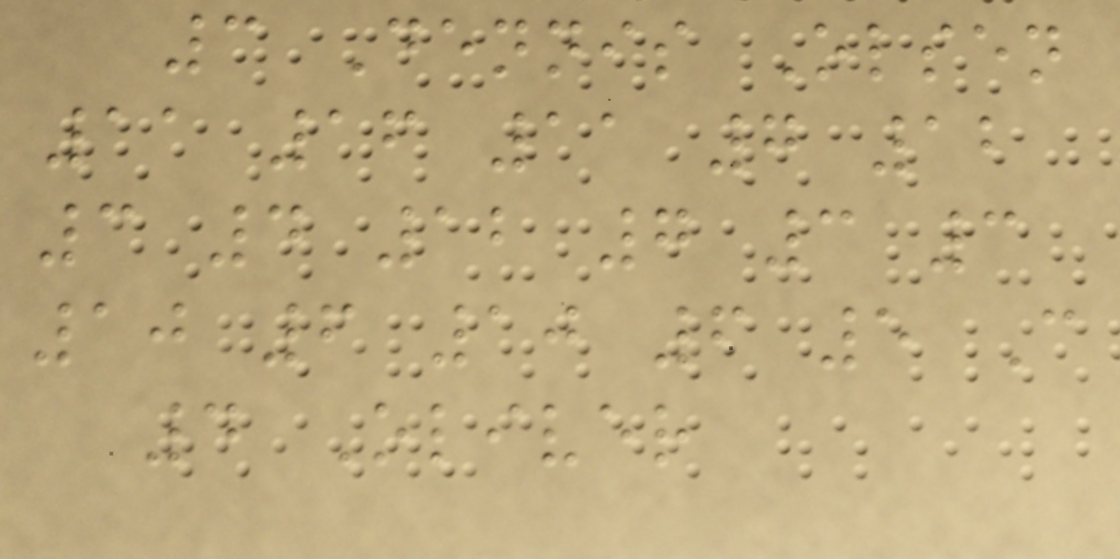3 Dennis Olsen
11 16 11 7 12
3 4 12 7 3 3
10 6 10 6 5 C
4 Oliver
